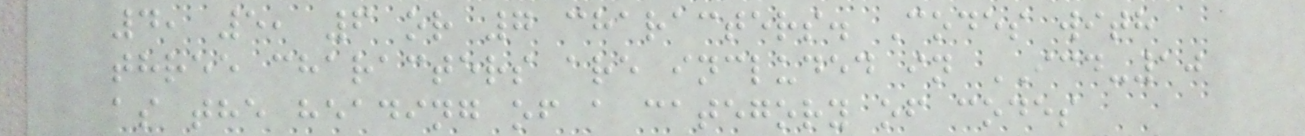4, 5, 6 or 7 characters. Codes with
three characters are included in ICD-10
as the heading of a category of codes
